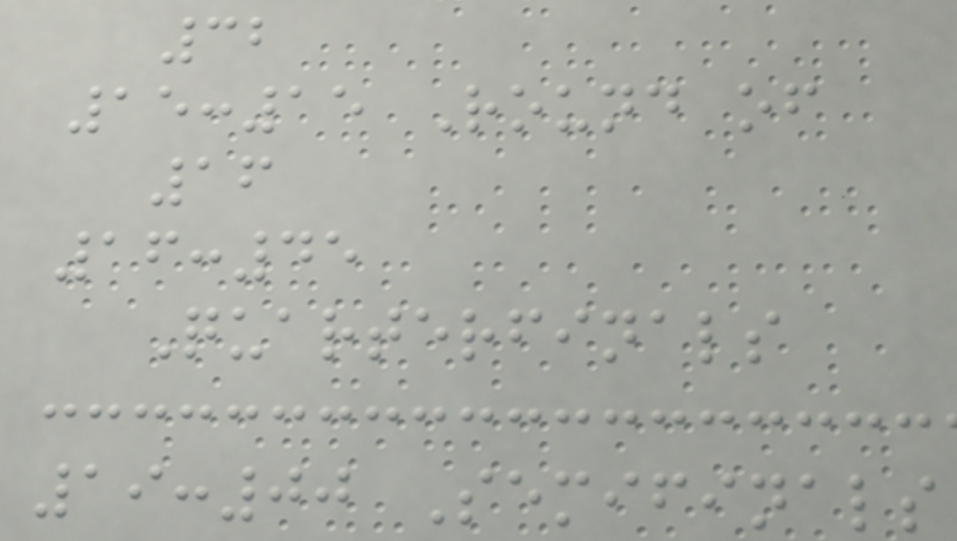32
15:15 Round of
16
16:45
Quarterfinals
19:00 Semifinals
